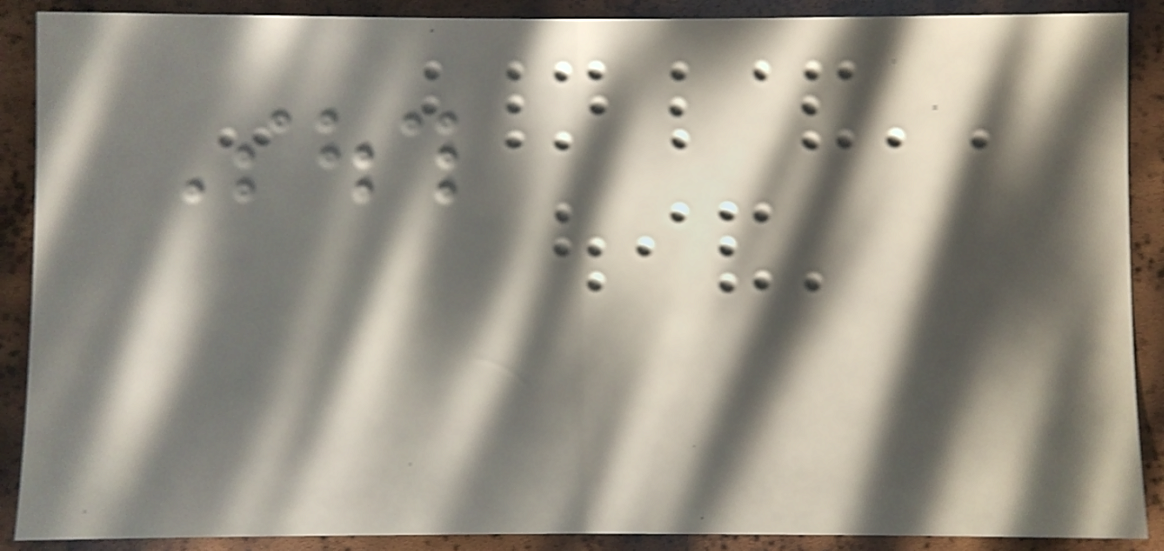South
